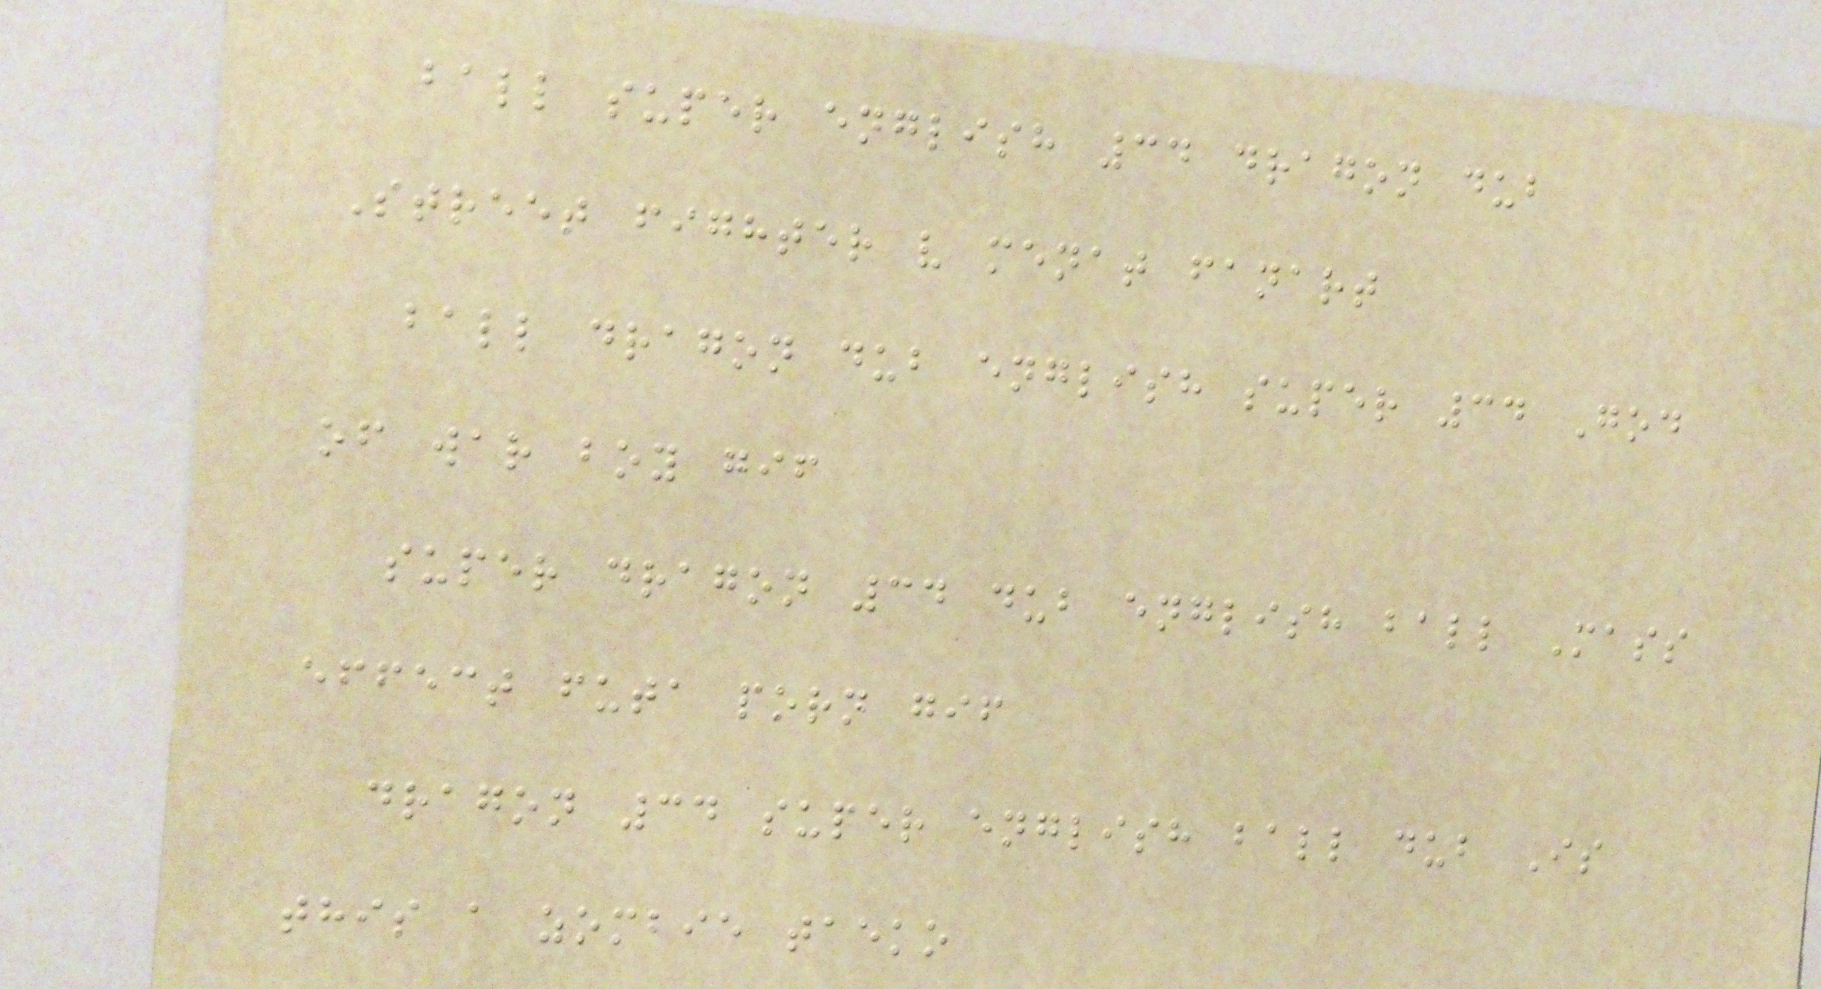ball super english 34 dragon dub
Street fighter v menat fanart
ball dragon dub english super 34 God
of war boy gif
super dragon 34 dub english ball Mass
effect futa porn gif
dragon 34 super english ball dub Is
this a zombie taeko
